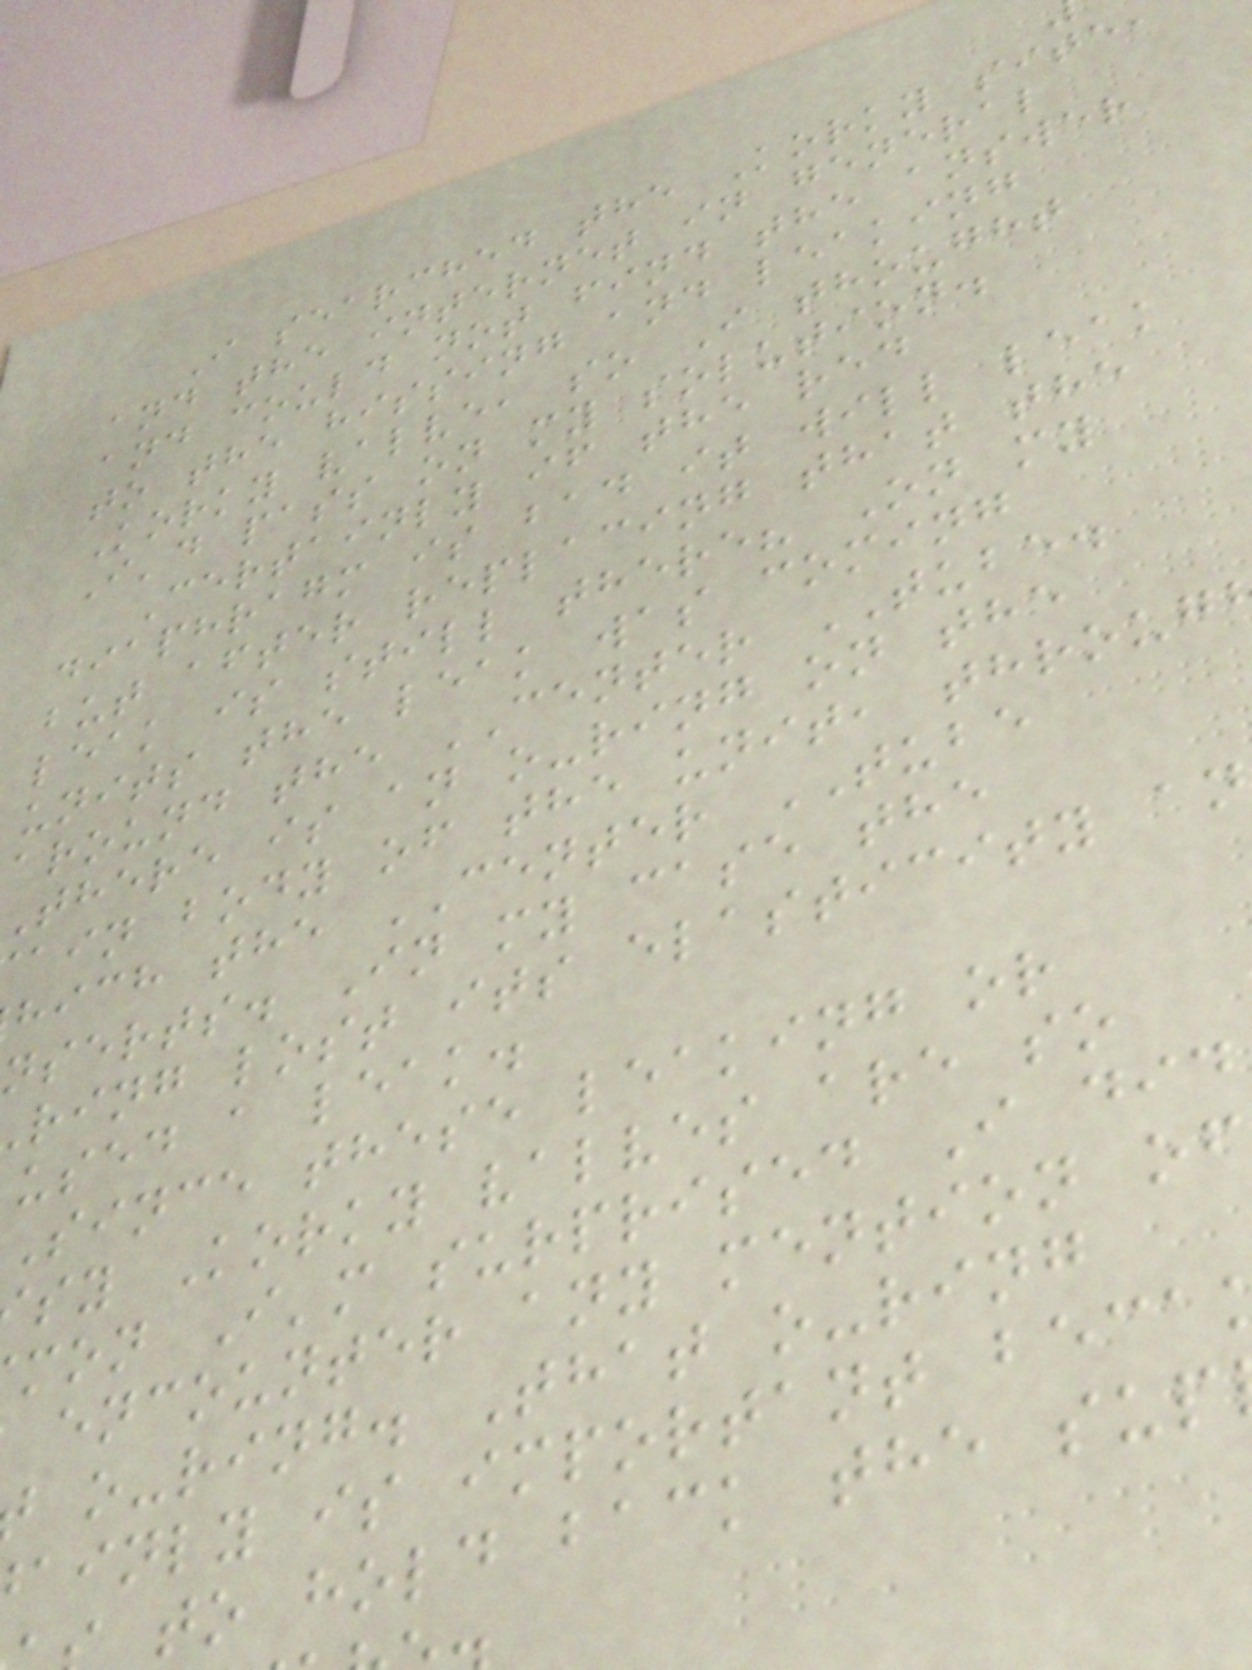I searched the Korky site,
and the internet in general
and could not find the answer
to the hissing and leaking
Korky valve, so I thought
I'd pass on my solution.
Certainly if the red
diaphragm is bad it will leak
but after replacing that the
leak is still there? On my
units the leak was coming
around the CENTER TUBE.
there is an o-ring on the
ain body of the unit, throug
hich the CENTER TUBE
nserts. In my case the
ring lost its elasticity an
used a leak.
Since these leaking or
sy Korky valves are so
mon I'm surprised I did
encounter any mention of
o-ring. That o-ring
ainly is important beca
to hold back the sup
